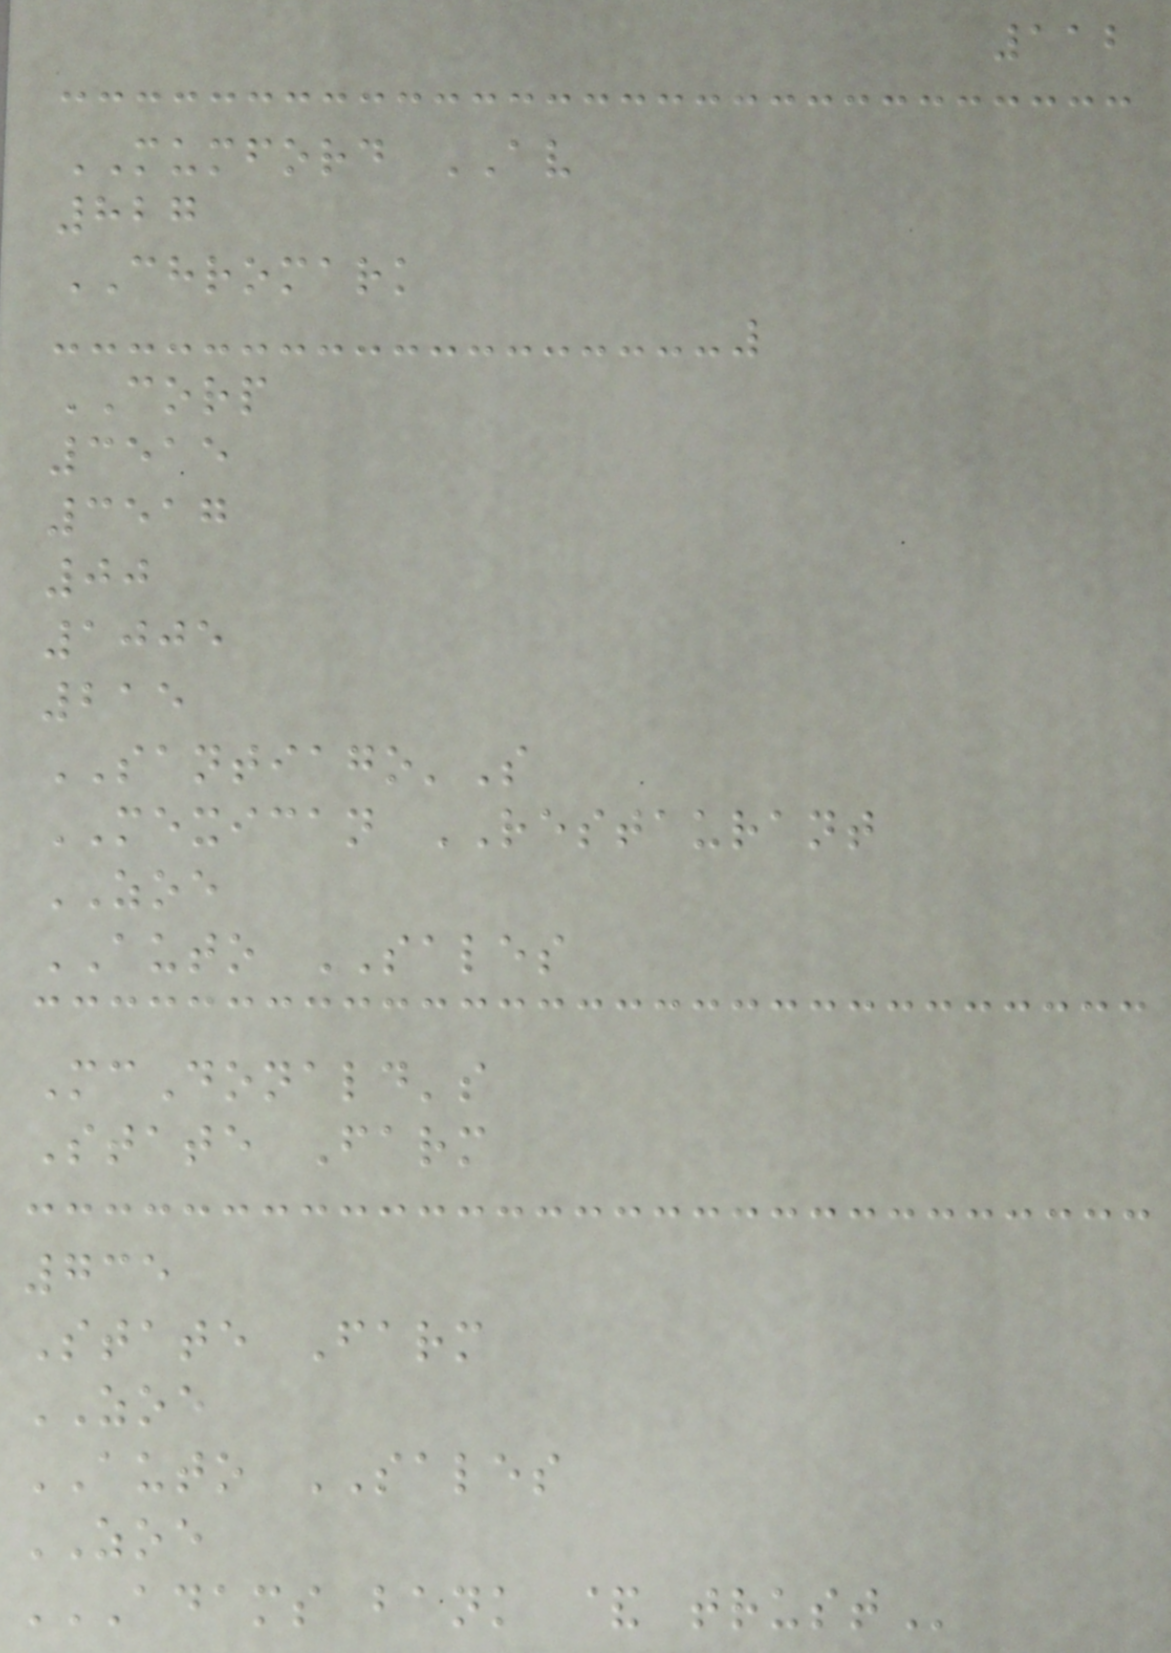112
MUMFORD AV
827
CHROMARK
CORP
3515
3517
00
1005
215
SANTIAGO'S
MEXICAN RESTAURANT
ZOE
AUTO SALES
McDonald's
State Farm
735
State Farm
ZOE
AUTO SALES
ZOE
ADAMS BANK & TRUST
